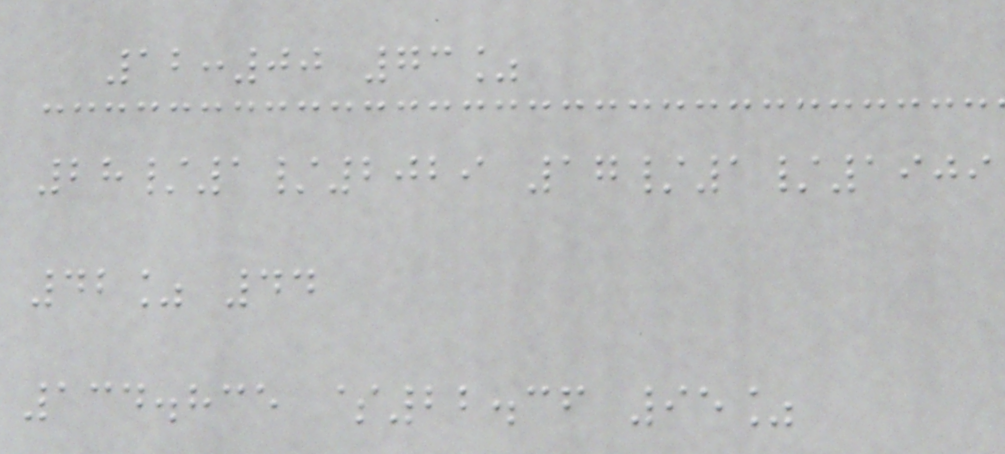12:00 73%
28/1/2029 17/1/1909
42% 44
134.835 $22.36 95%
